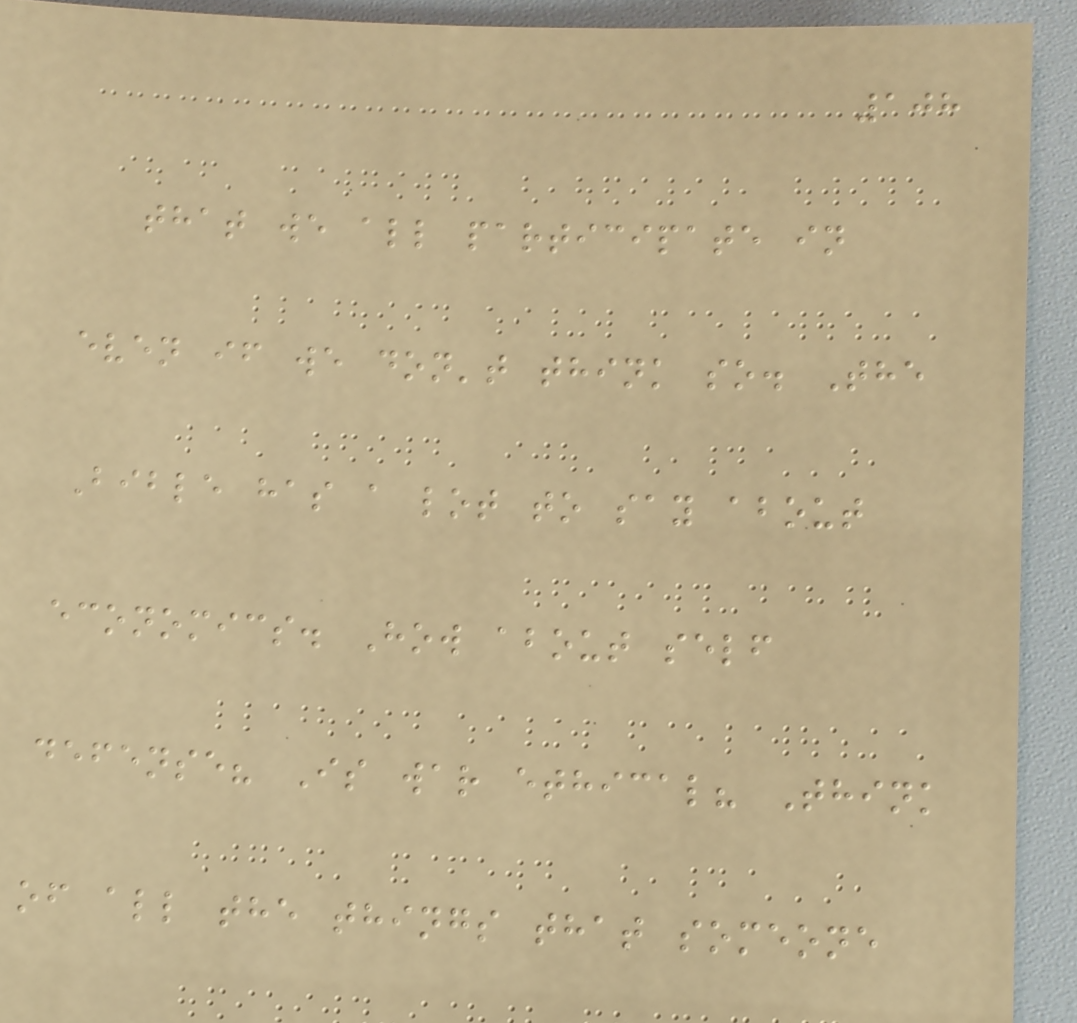108
that we all participate in
even if we don't think so. The
Bible has a lot to say about
economics. How about self
defense? Is war ethical? Think
of all the things that someone
